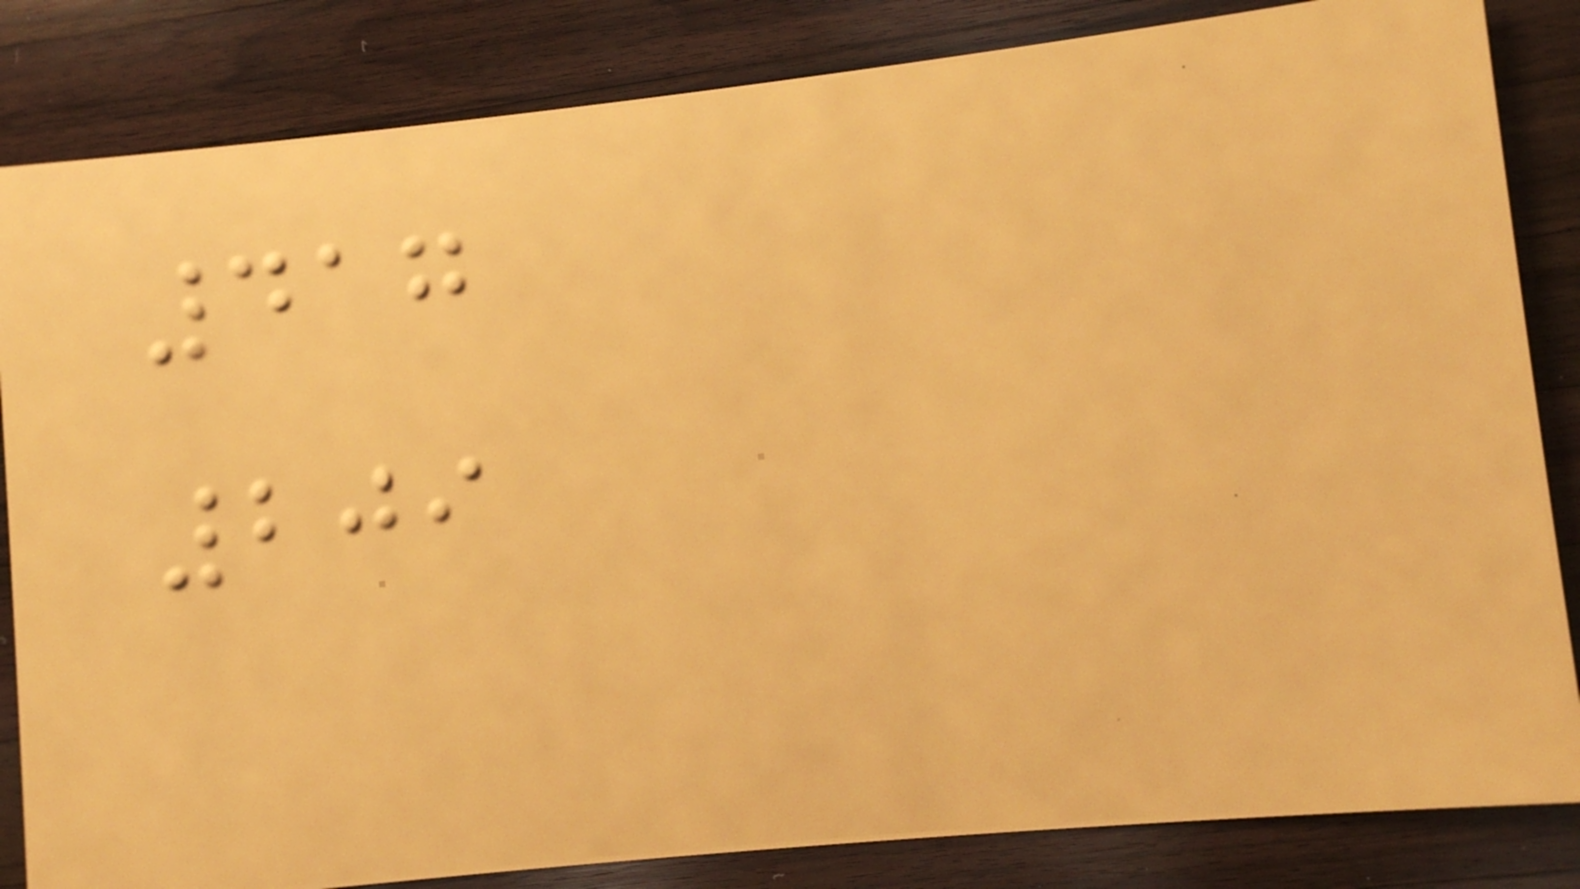417
209
